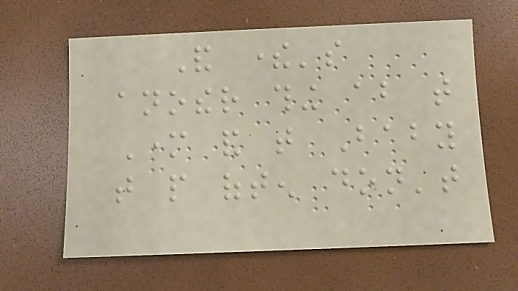And there's
another thing about that
Mother and that Baby
that people often don't
